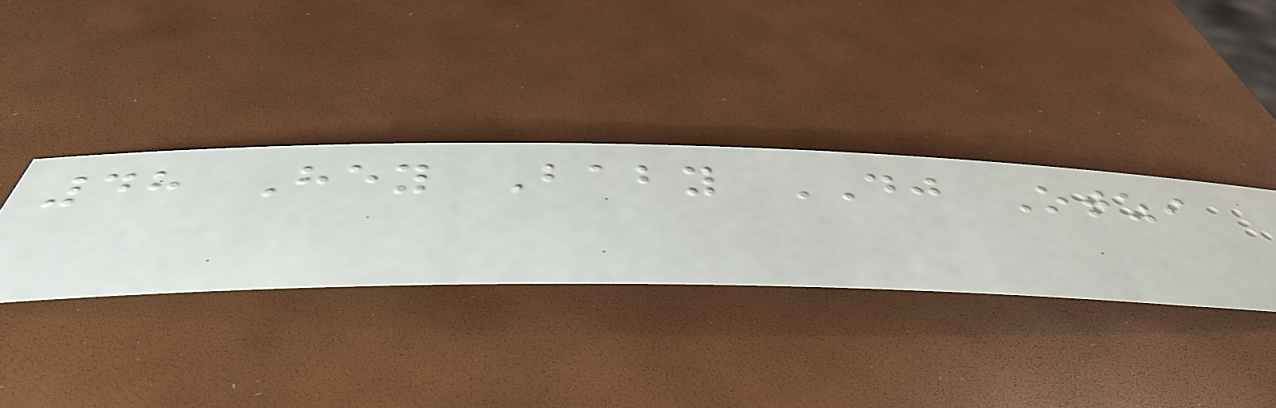48 Hey Baby DJ Otzi
